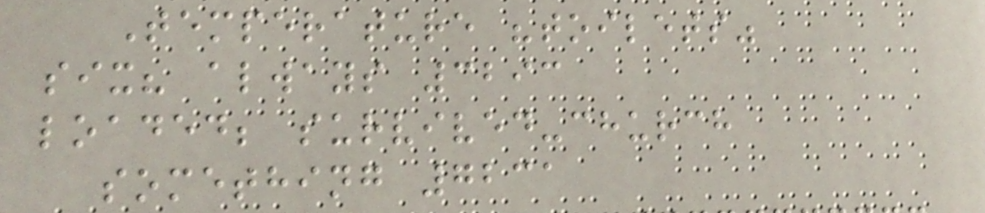Temperature "toilets"
six? always 3293
loaded; survived-church
something 7231
